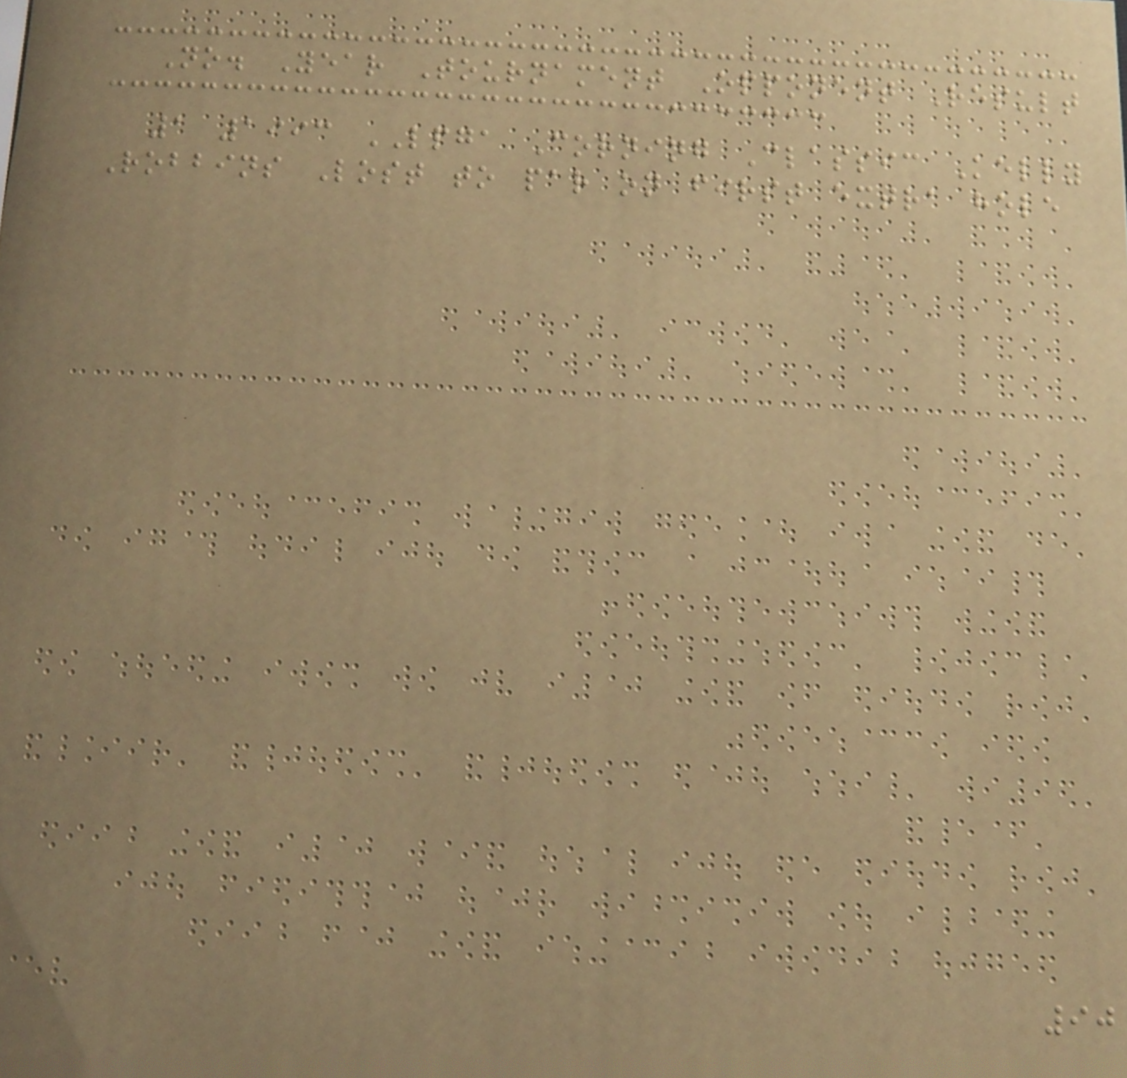No. Year Tournament Opponent Result
1 1993 LPGA Corning Classic Kelly
Robbins Lost to par on first extra hole
90
